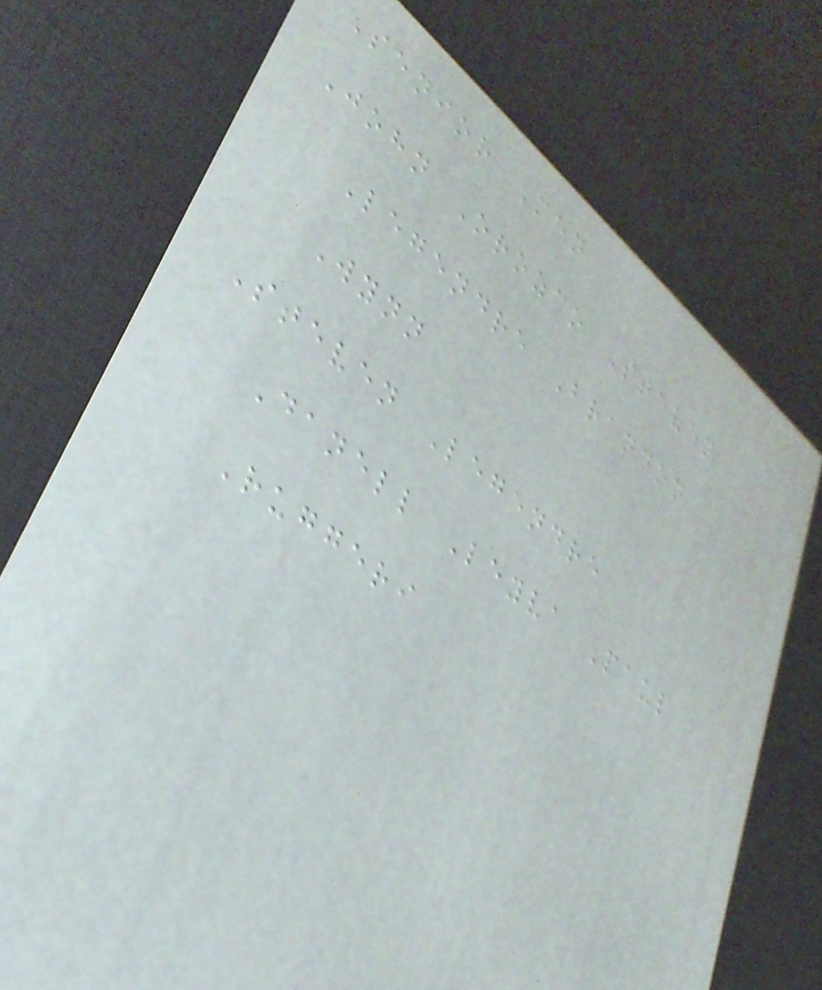Senior Men
John Orozco Steven
Legendre Brandon
Wynn
Steven Legendre
Danell Leyva Paul
Ruggeri
